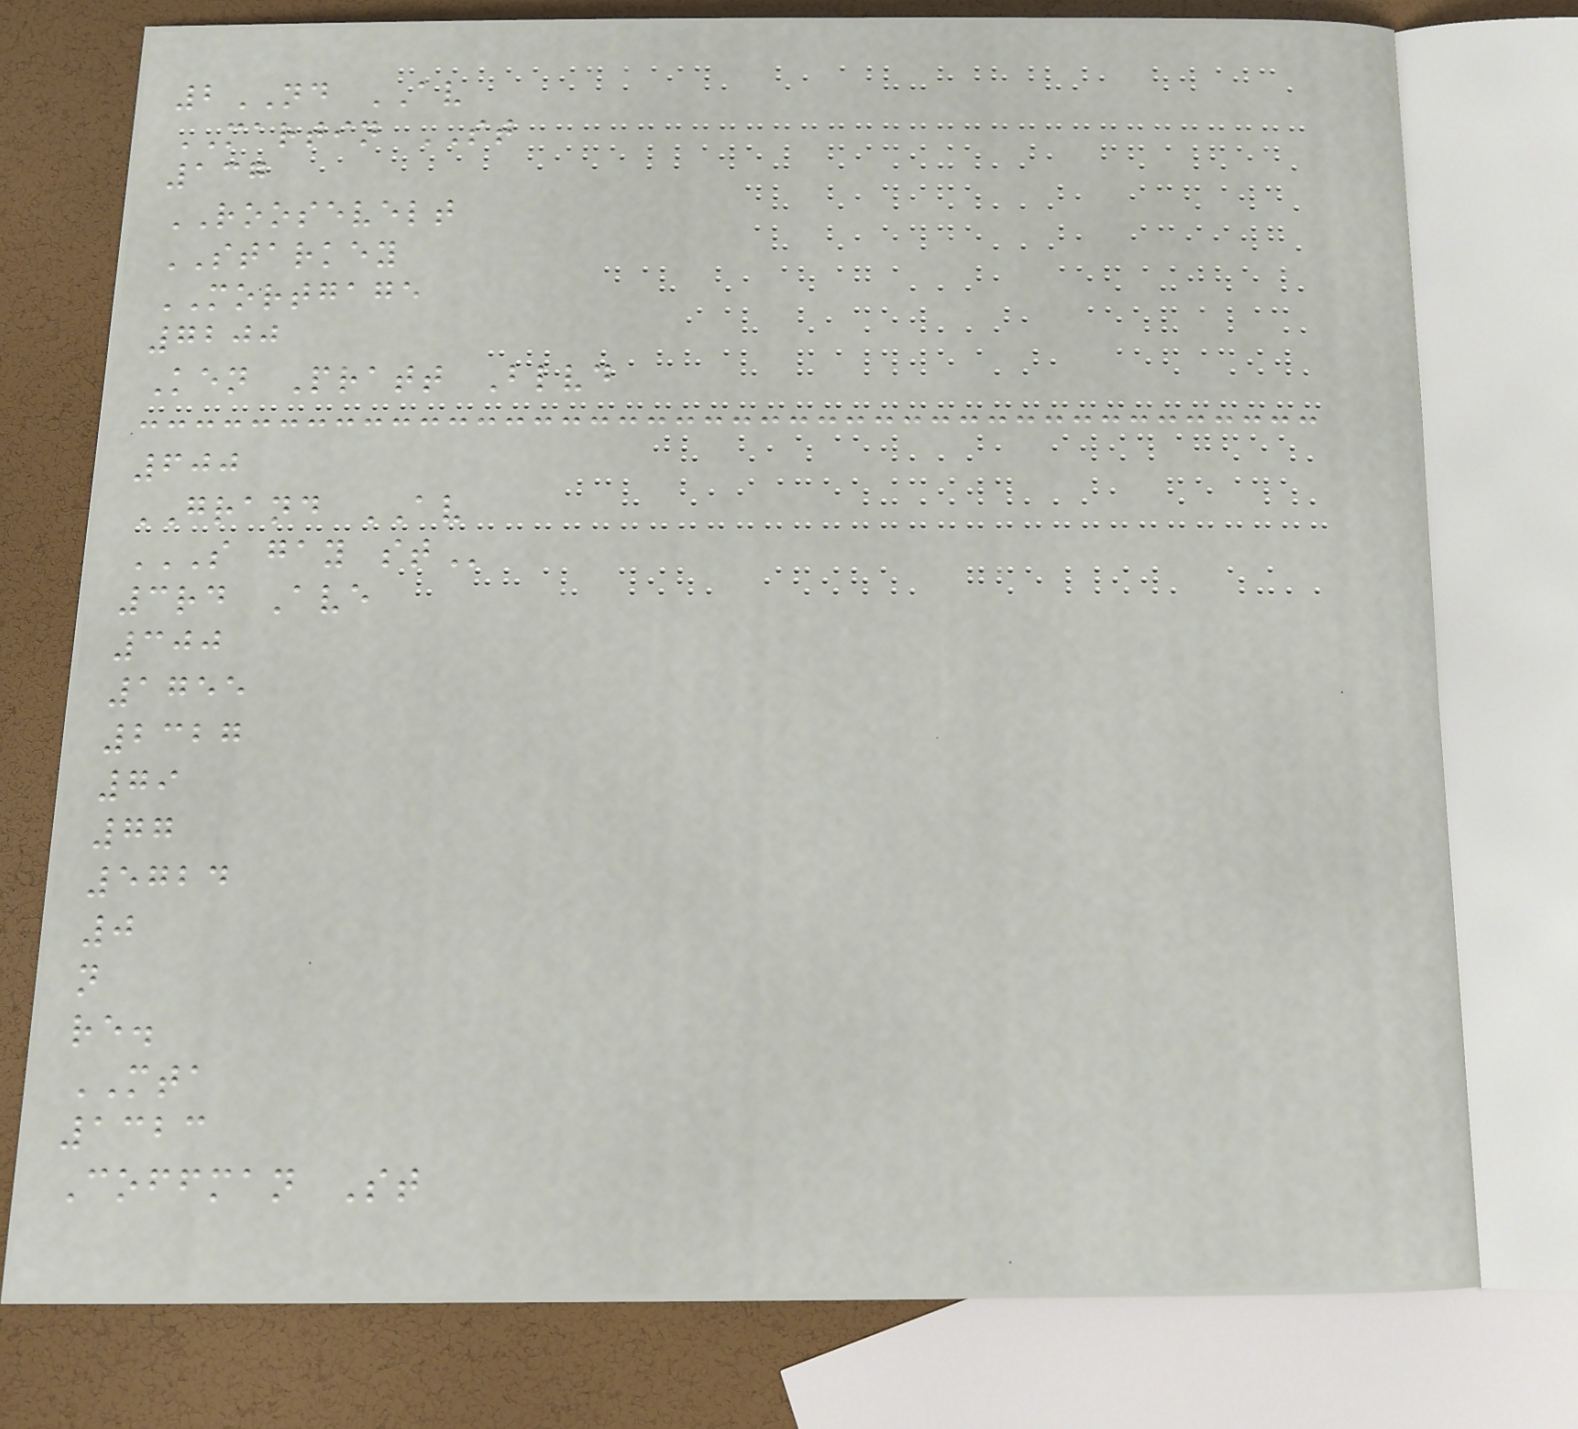2ND AV
MARTIN ST
137
ROOSEVELT
STARKEY
MORTGAGE
7200
Ken Pratt Blvd
600
GRAND AV
S GAY ST
3rd Ave
300
1755
2327
79
77
5724
0
n
re.
MTA
1323
Coffman St
